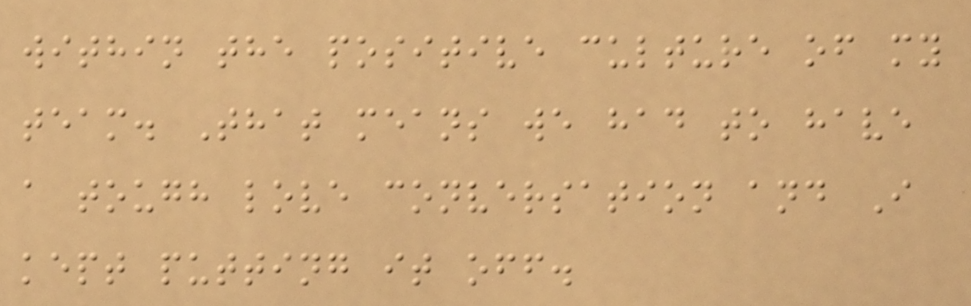within the positive culture of my
team. That means we had to have
a tough love conversation and I
kept putting it off.
